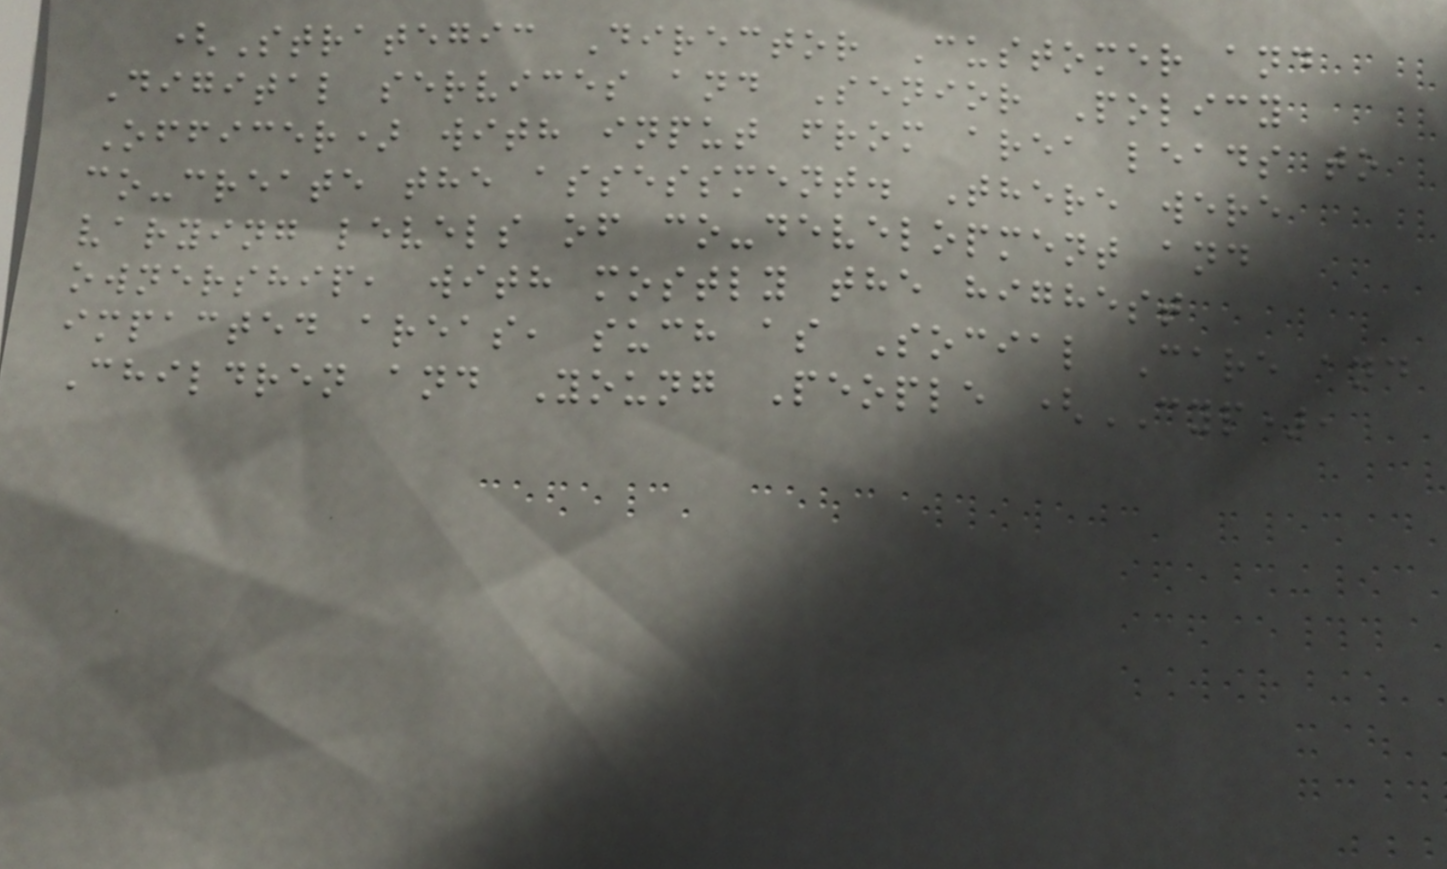(Strategic Director Customer and
Digital services and Senior Policy
Officer) with input from area leads to
co-create the assessment. There were
varying levels of co-development and
ownership, with mostly the highest
impacted areas, such as Social Care and
Children and Young People (CYP),
